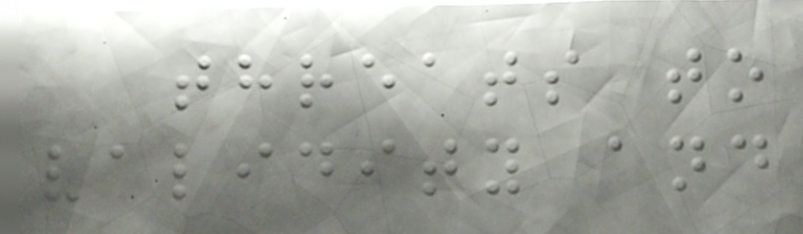threats to
validity and
